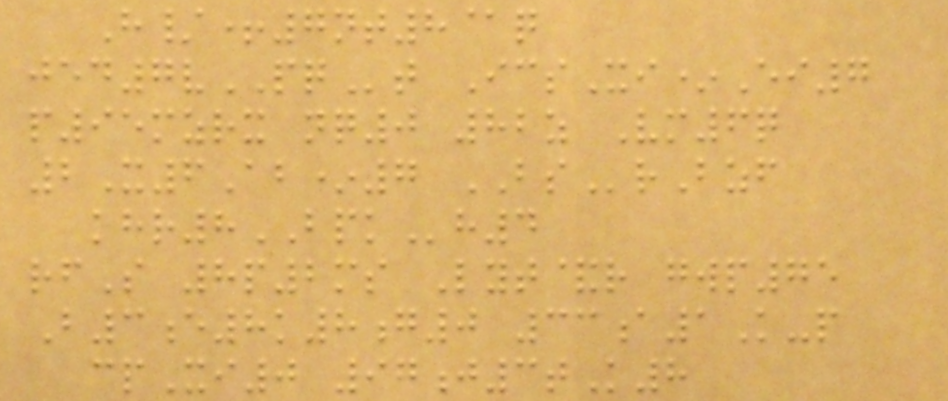H/+7nt8@q
jed7vPQt IcsXi*Ei7
p95mzrx nq0 82z Vm6q
2X6Ab*7 BSrBzf
khr8BPKh4
rfS 8p2ms Lyt&r gwp75
B3e8k8g0 33a1K-p
cpXi0 97j3tK8
